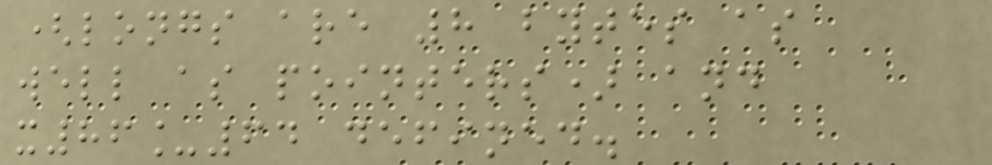(longs are 8 bytes as
well as pointers) and
x86_64 defined.
